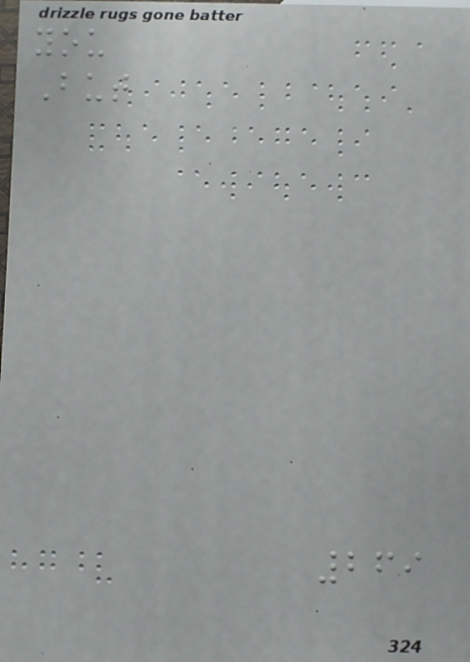you
But
269
